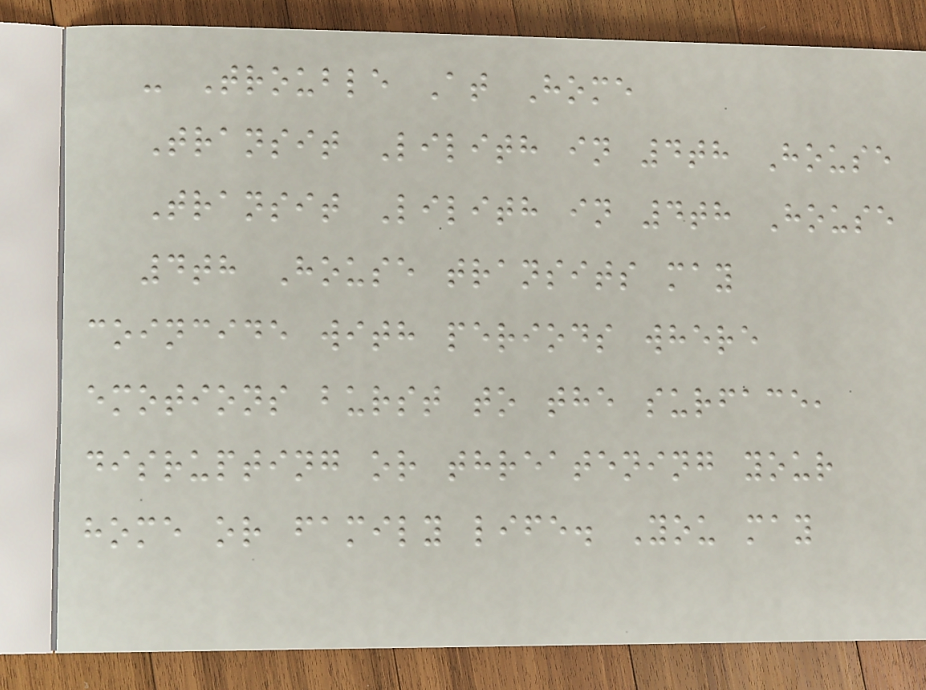- Trouble At Home
Transit Lilith in 4th House
Transit Lilith in 4th House
4th House transits may
coincide with periods where
emotions burst to the surface,
disrupting or threatening your
home or family life. You may
